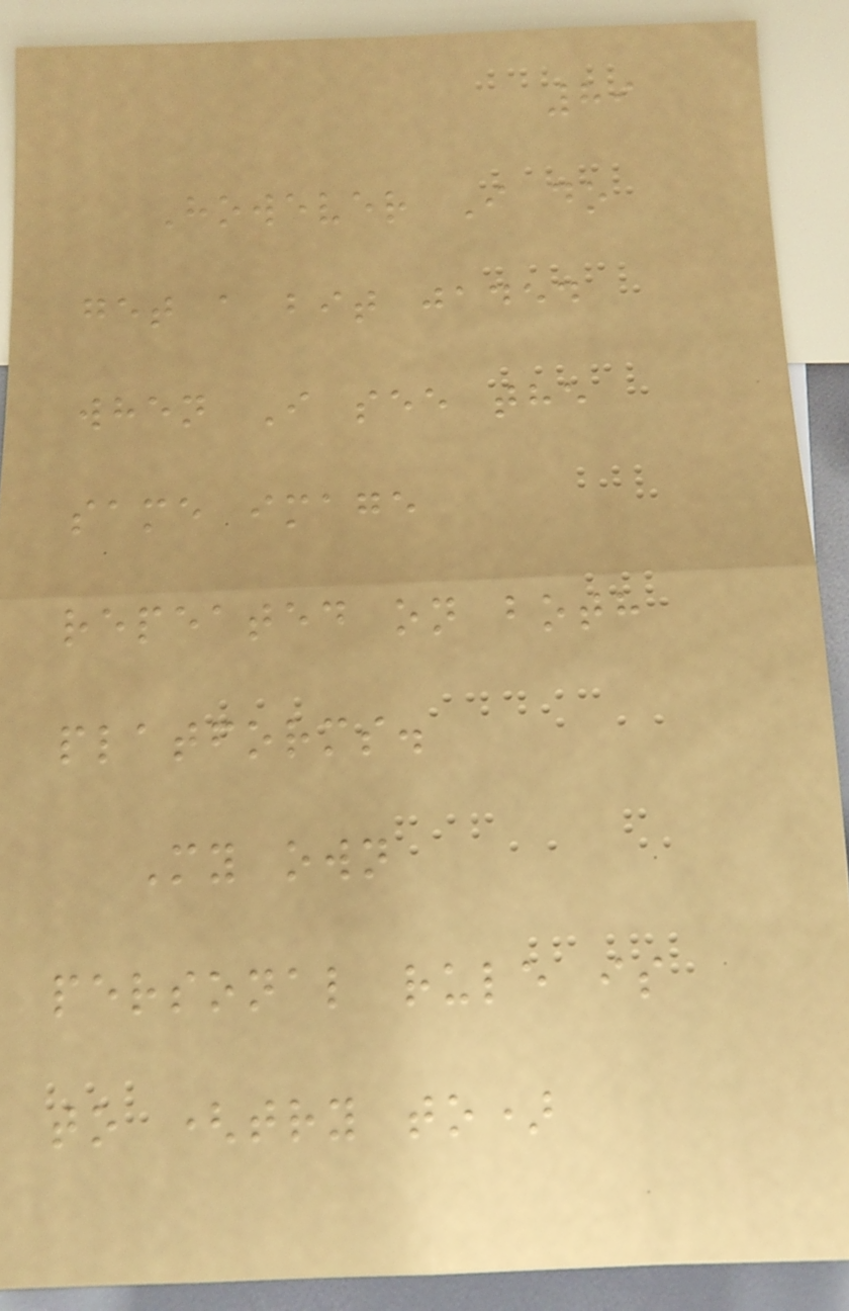89
However I do
get a bit jaded
when I see the
same image
repeated on both
platforms.
My own
personal rule is
to (try to)
